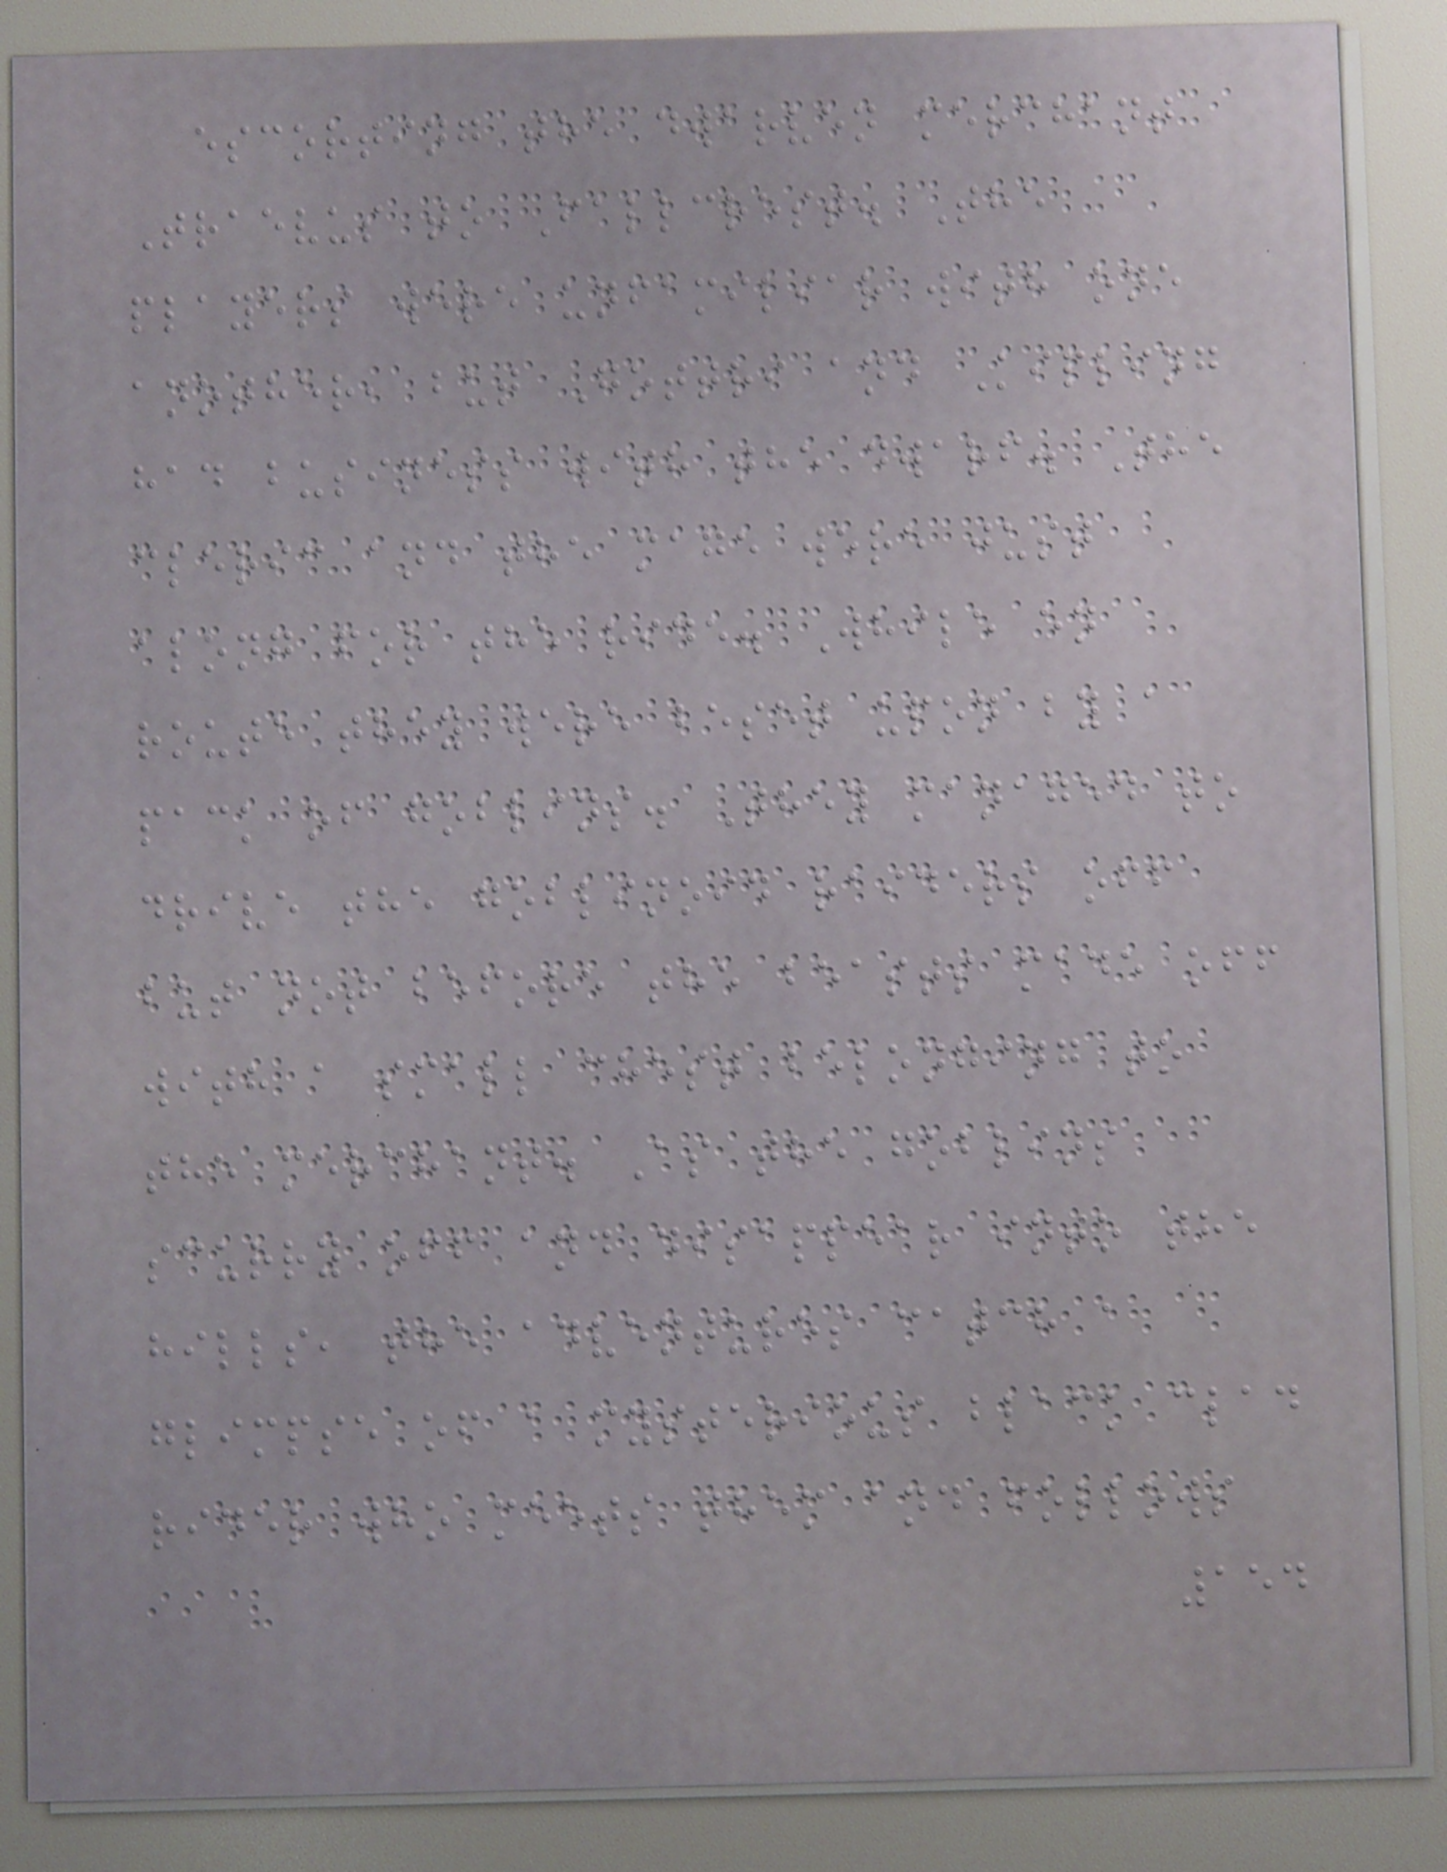escorting the dwarven merchant
Traevus to Fallcrest. The
players were unfamiliar with one
another, but Gottri and Kipling
had business with the dwarf. The
cleric and the mage were just
along for the ride. While en
route they were beset upon by a
pack of goblins. They managed to
drive the goblinoid raiders off
but not before the beasts made off
with a small chest belonging to
the merchant. As the goblins
scurry off and disappear into the
hills, the adventures catch a
glimpse of a mysterious black clad
rider who meets them and follows
154
